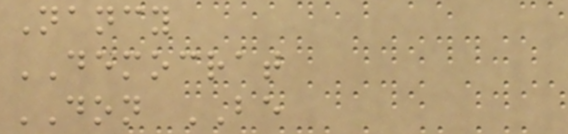Nancy
DEMOCRAT
DON BE
